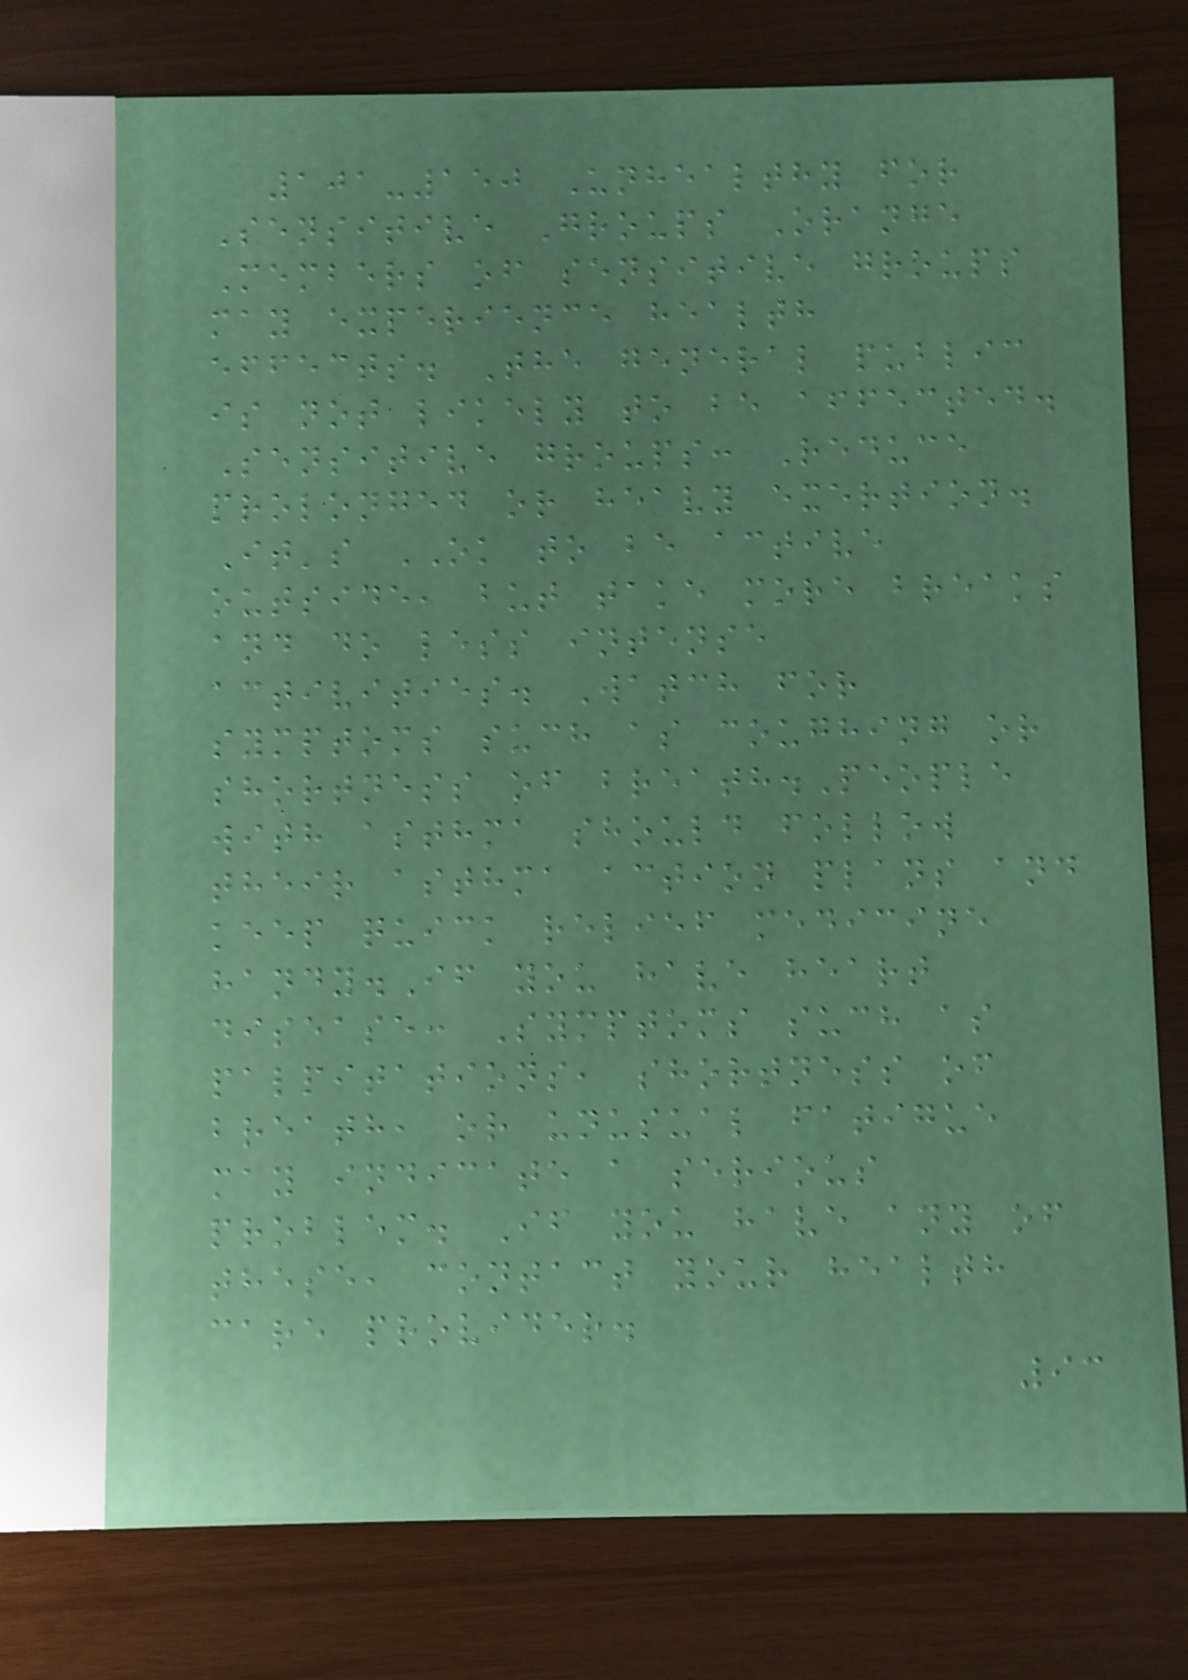101-150 Unhealthy for
Sensitive Groups Orange
Members of sensitive groups
may experience health
effects. The general public
is not likely to be affected.
Sensitive groups: Reduce
prolonged or heavy exertion.
It's OK to be active
outside, but take more breaks
and do less intense
activities. Watch for
symptoms such as coughing or
shortness of breath.People
with asthma should follow
their asthma action plans and
keep quick relief medicine
handy.If you have heart
disease: Symptoms such as
palpitations, shortness of
breath, or unusual fatigue
may indicate a serious
problem. If you have any of
these, contact your health
care provider.
93
